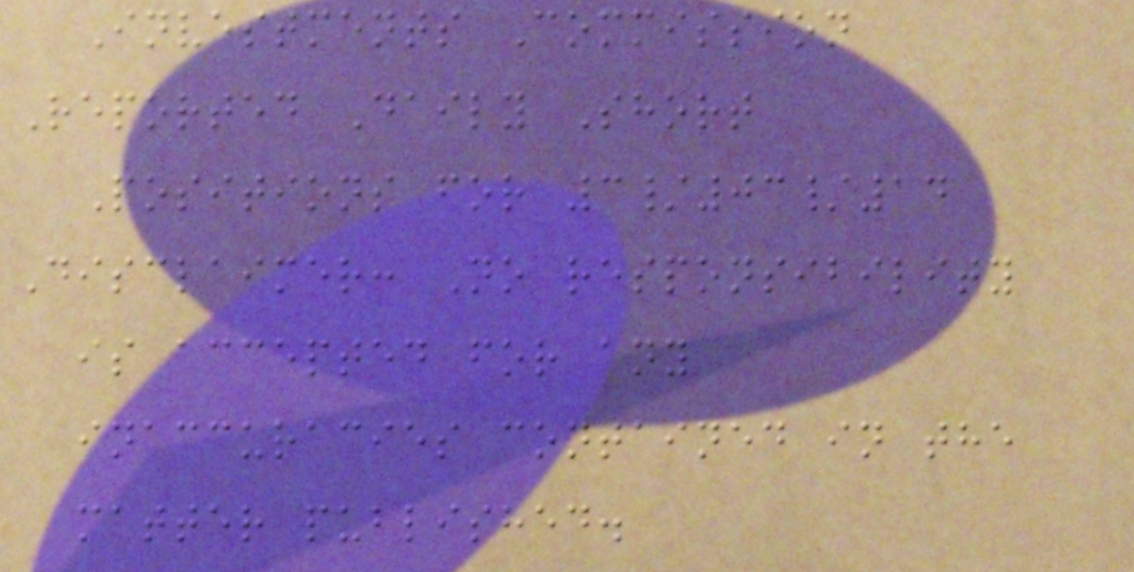Investments Commission
Reported Daily Short
Positions for 3/03/14
Disclaimer: No responsibility
is accepted for any
inaccuracies contained in the
matter published.
